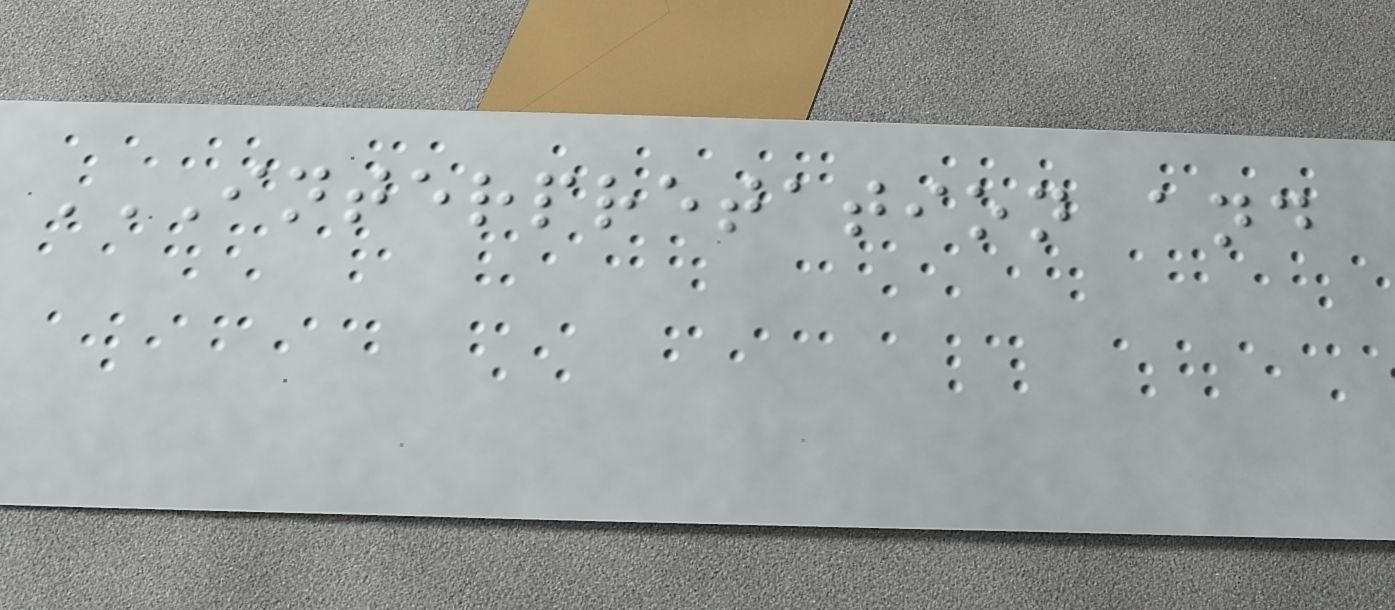INTERPRETATION AND
